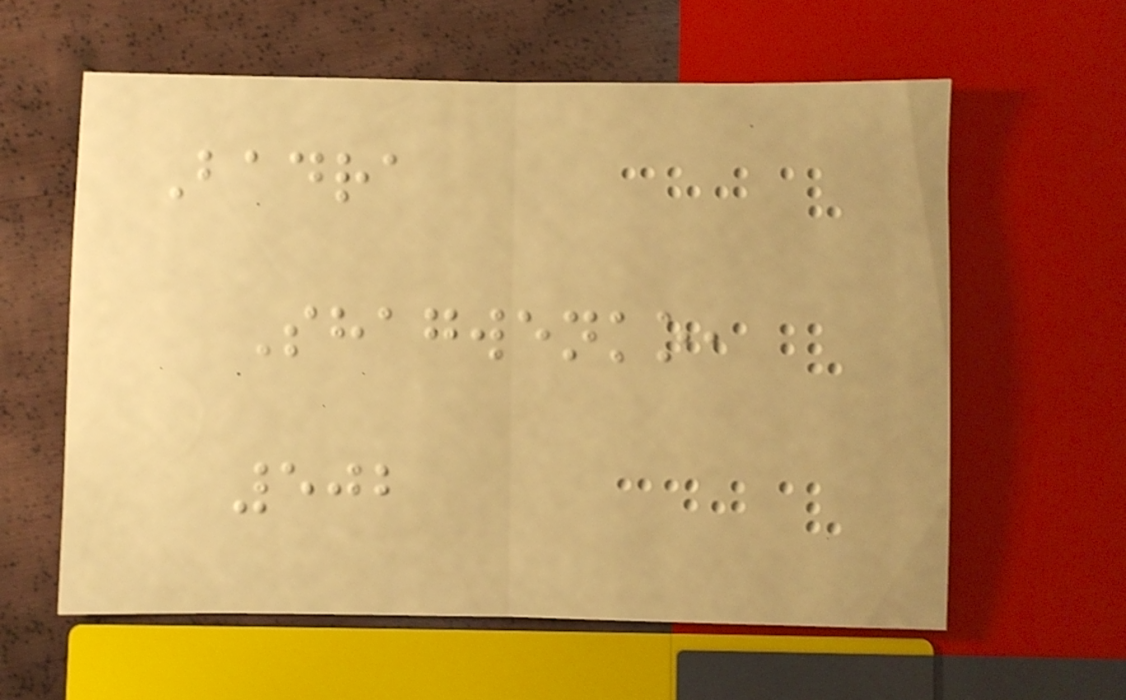Badra
Shagwenko,
502
